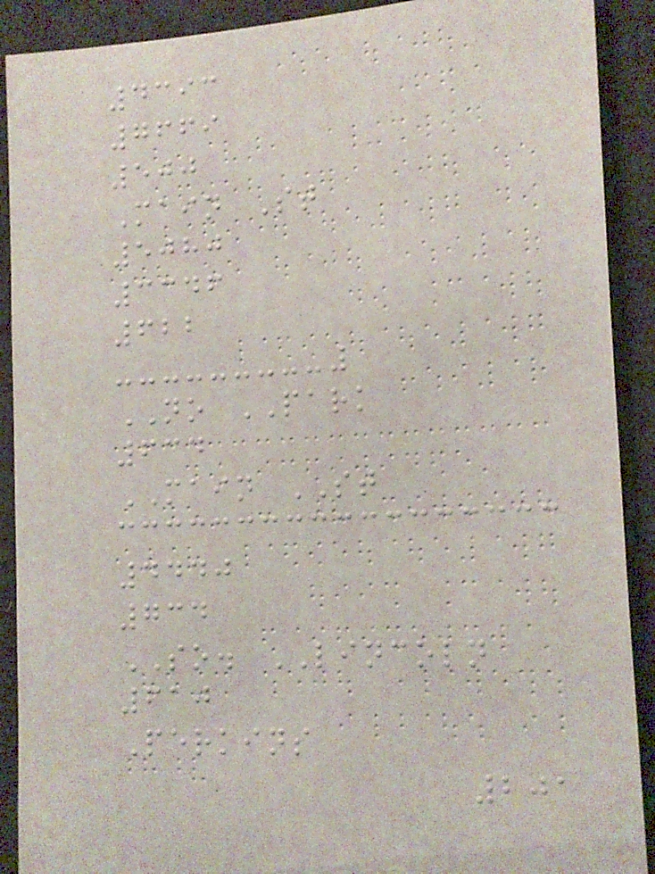4393
7669
500
Main St
5080
3346
622
NO PARK
634
MAIN ST
4440
734
SO. LINCOLN
610
Perkins
201
